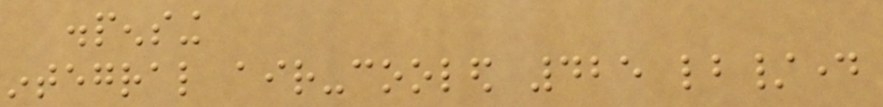dispensing
integral air-cooled 425 lb/day
